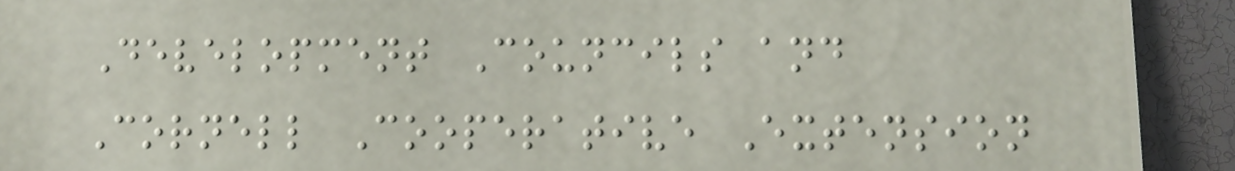Development Councils and
Cornell Cooperative Extension
